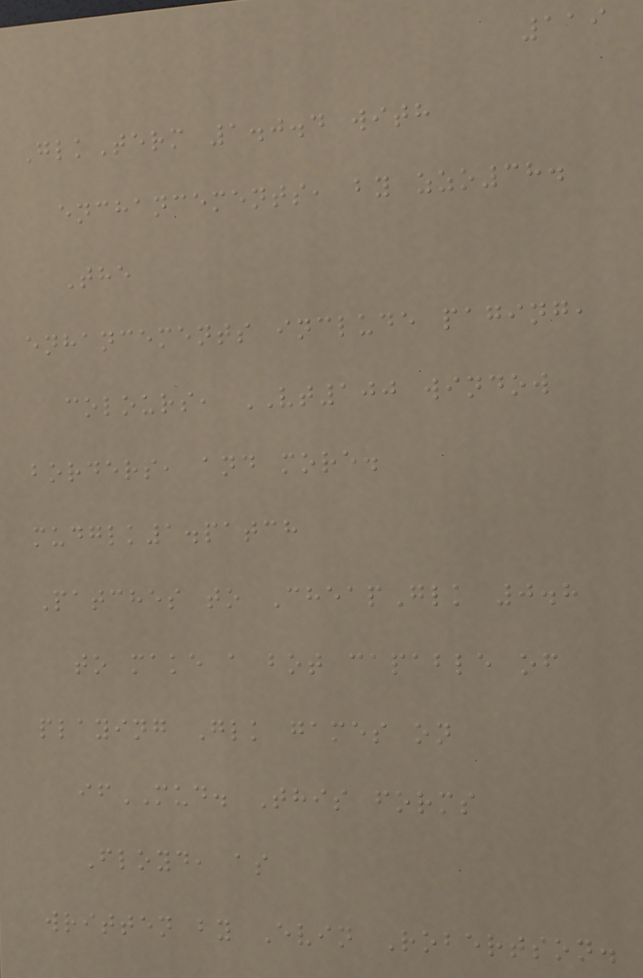119
GlkTerm 1.0.4 with
enchancements, by zzo38.
The
enhancements include paging,
colours, VT100 window
borders, and more.
mudglk1.patch
Patches to CheapGlk 0.8
to make a bot capable of
playing Glk games on
ifMUD. This forms
Floyd, as
written by Evin Robertson.
